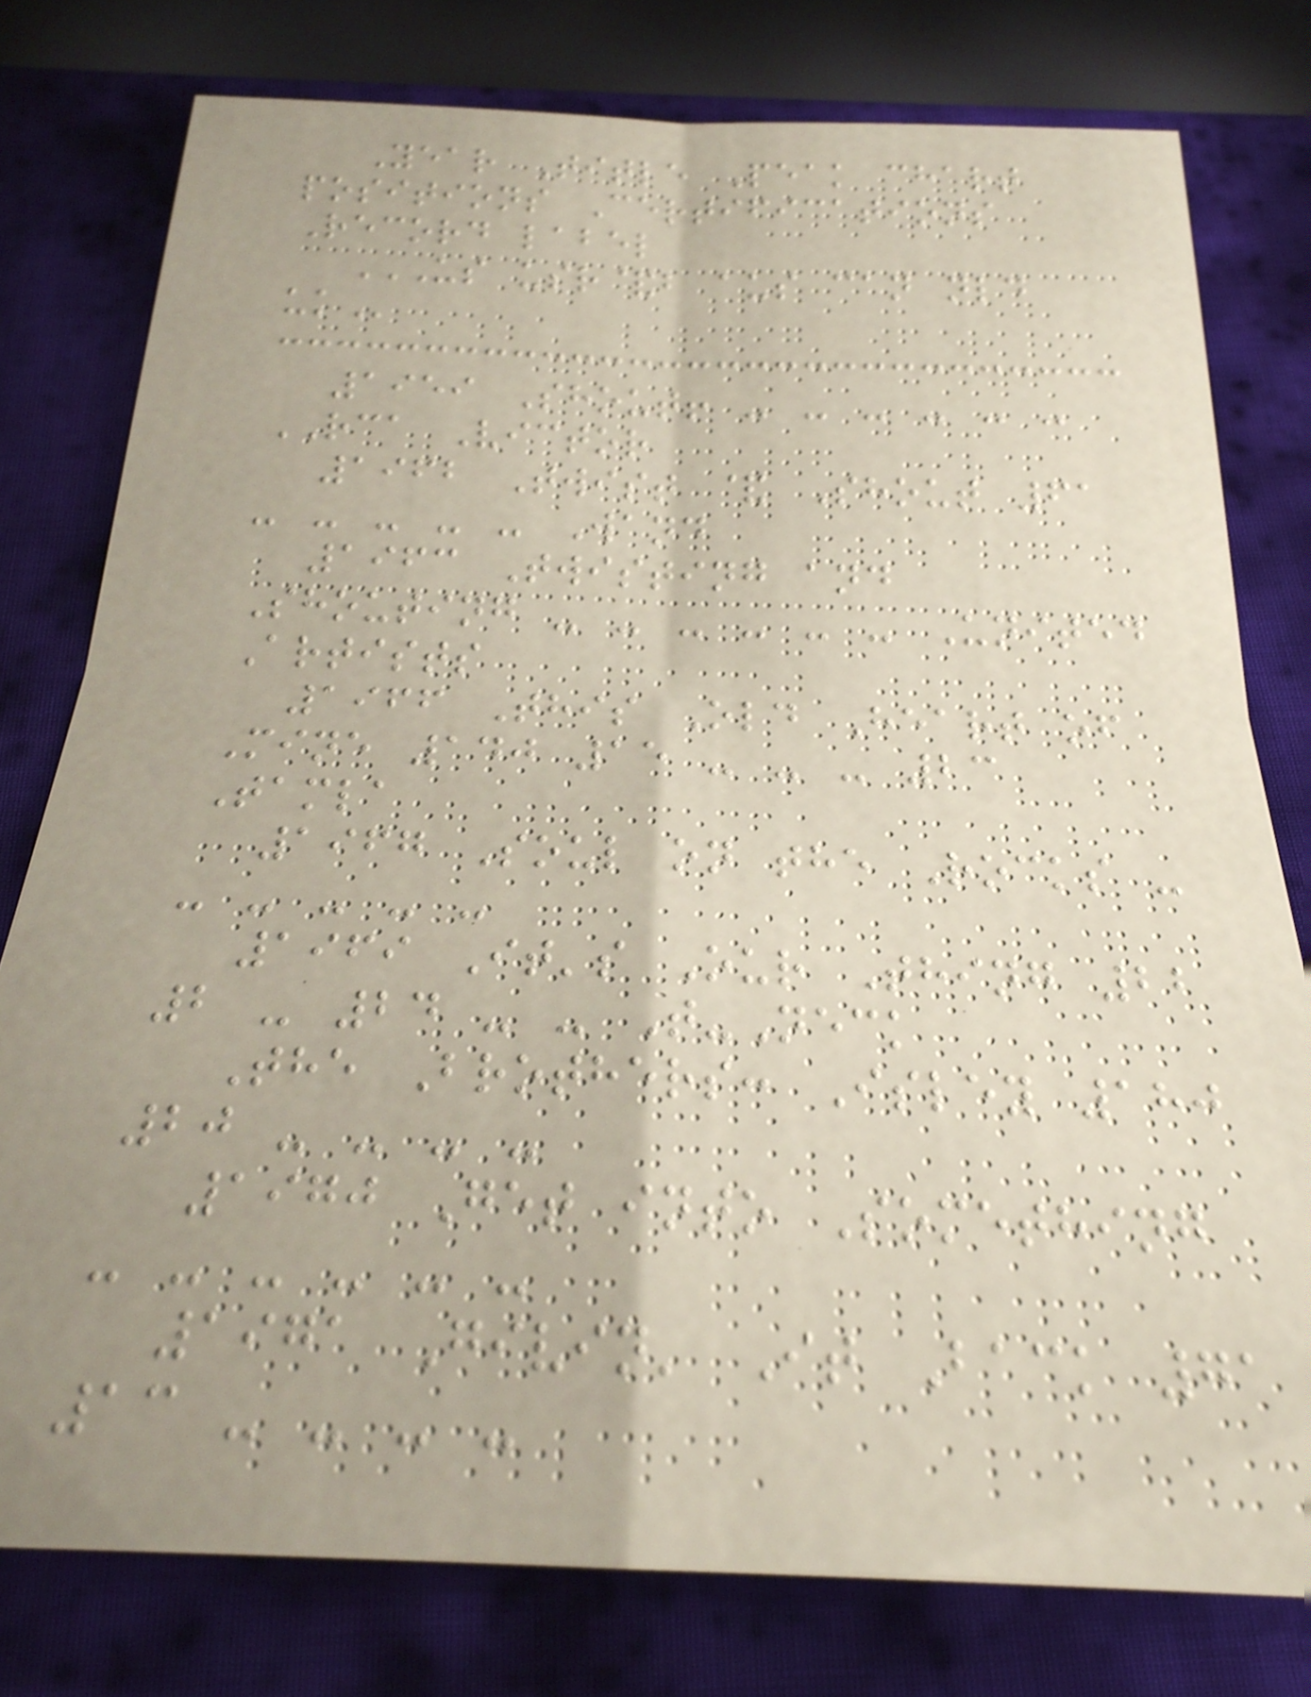Year Title Peak chart
positions Certifications
Record label
US USR&B AUS CAN NLD
UK
1959 Shout! - - - - - -
RCA Victor
1962 Twist & Shout 61
- - - - - Wand
1963 Twisting and
Shouting - - - - - - United
Artists
1966 This Old Heart of
Mine 140 15 - - - 23
Tamla
1967 Soul on the Rocks -
- - - - -
1969 It's Our Thing 22
2 - 24 - - T-Neck
The Brothers: Isley 180
20 - - - -
1970 Get into Something
- - - - - -
1971 Givin' It Back 71
13 - - - -
